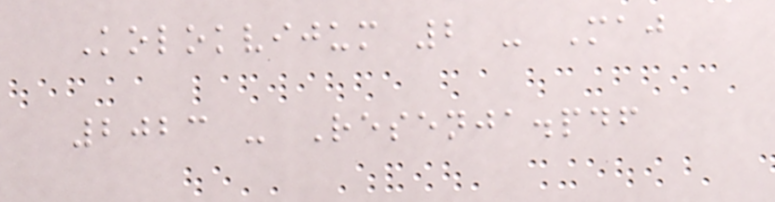Kolokvijum 2 - Maj
2023 - Resenja.pdf
